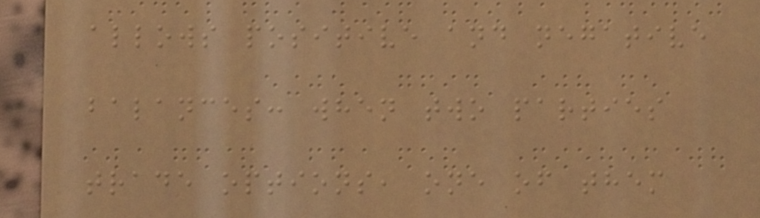allows positive and negative
balances: when two parties
trade options, one of them
